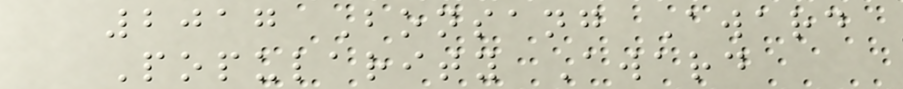2017 Bonsang Award
Popularity Award
